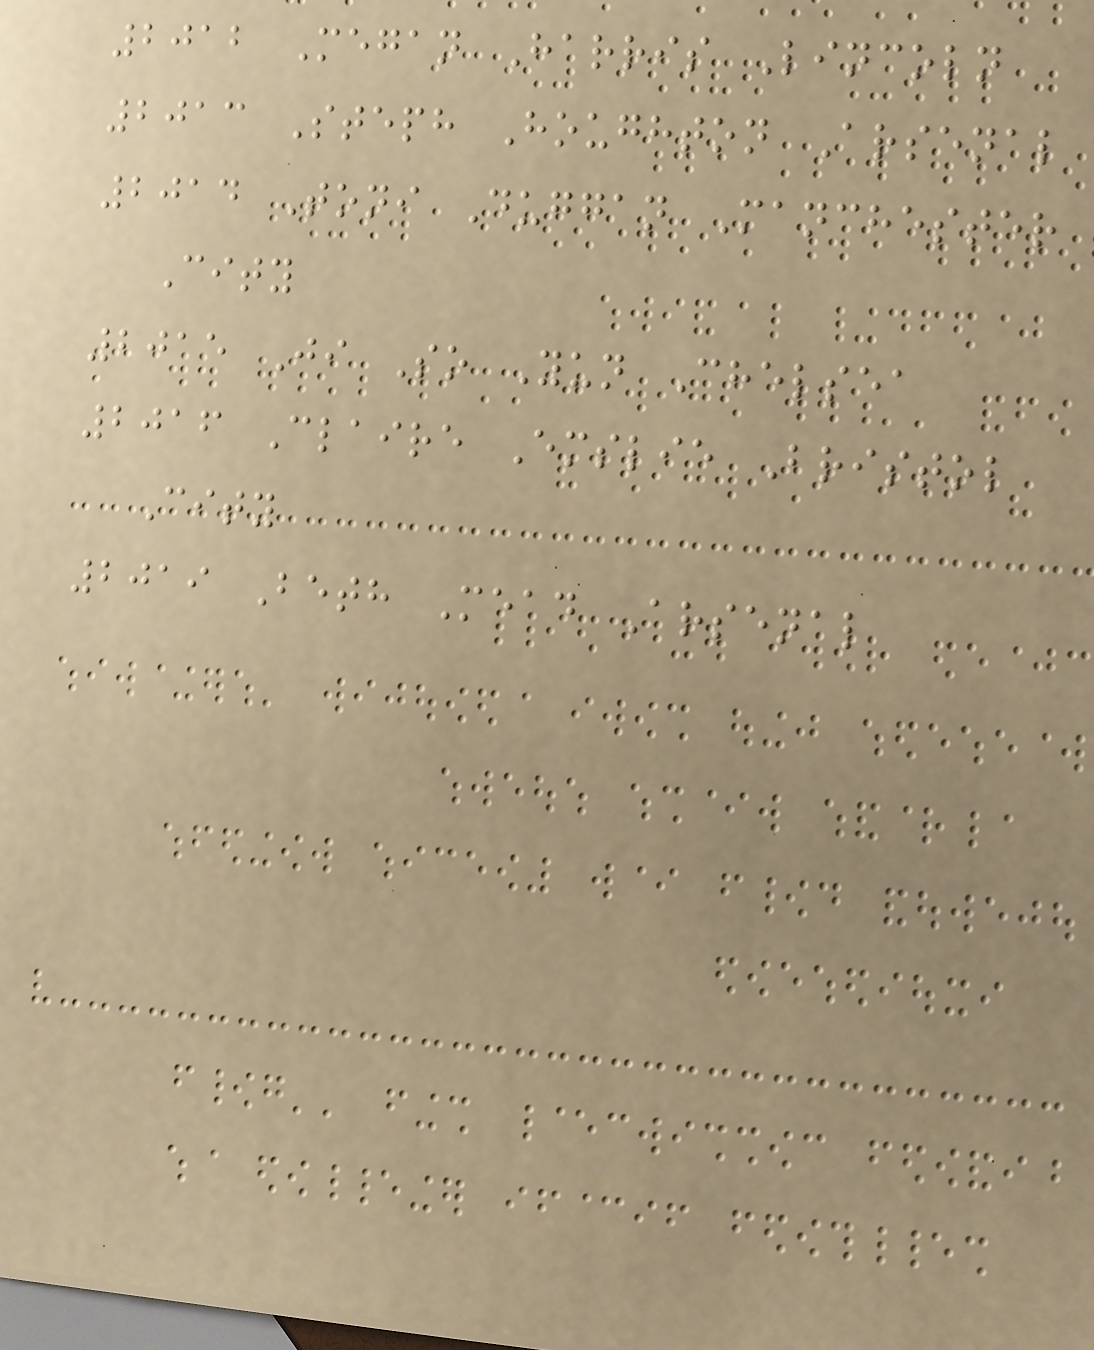2012 Megan Harris Lincoln
2013 Steph Houghton Arsenal
2014 Toni Duggan Manchester
City
2015 Ji So Yun Chelsea
2016 Claire Emslie Bristol
City
2019 Beth Mead Arsenal
